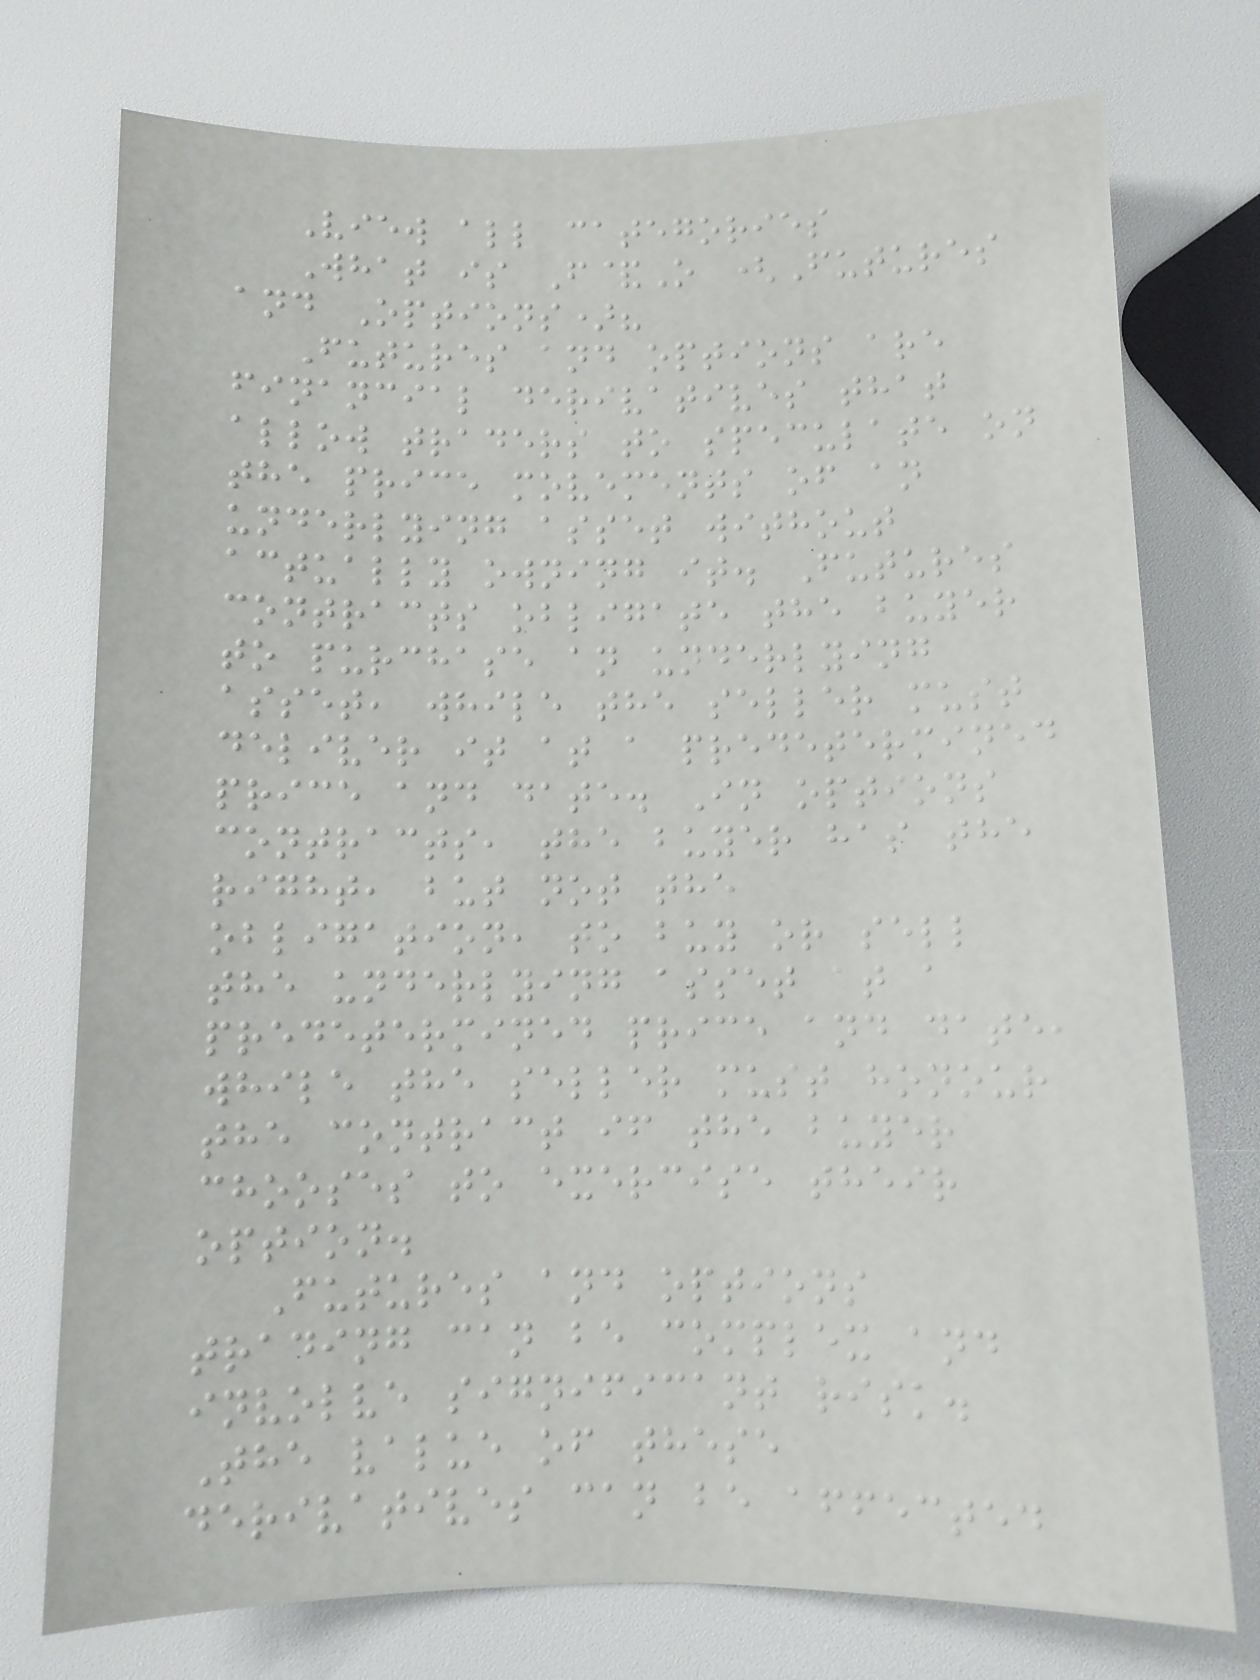View all categories
What is F&O (Futures
and Options)?
Futures and options are
financial derivatives that
allow traders to speculate on
the price movements of an
underlying asset without
actually owning it. Futures
contracts obligate the buyer
to purchase an underlying
asset, while the seller must
deliver it at a predetermined
price and date. In options
contracts, the buyer has the
right, but not the
obligation, to buy or sell
the underlying asset at a
predetermined price and date,
while the seller must honour
the contract if the buyer
chooses to exercise their
option.
Futures and options
trading can be complex and
involve significant risk.
The value of these
derivatives can be affected
